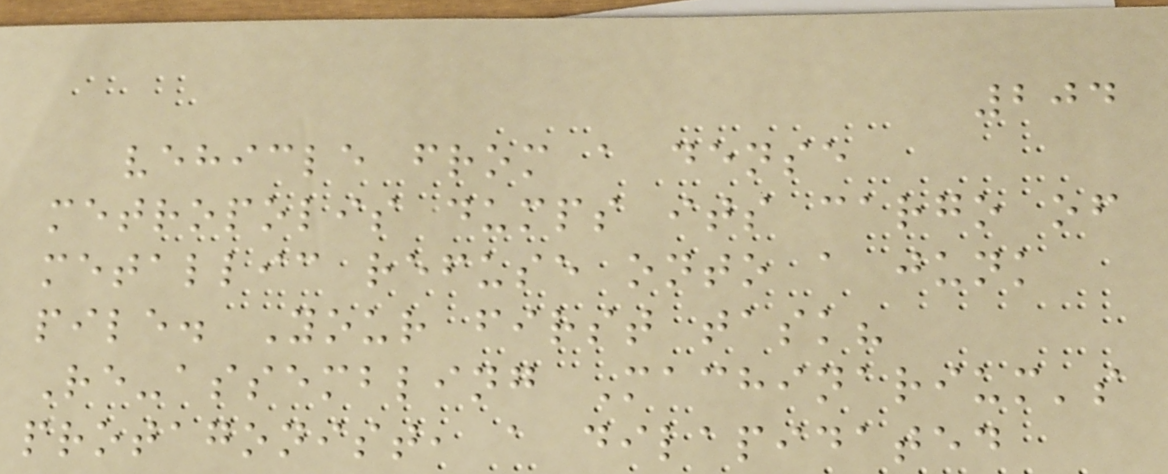204
vehicle from a dense
metropolis dumps its cargo of
metallic refuse onto a junk
pile. Your first task?
Re-assembling Machinarium's
protagonist, a dilapidated
